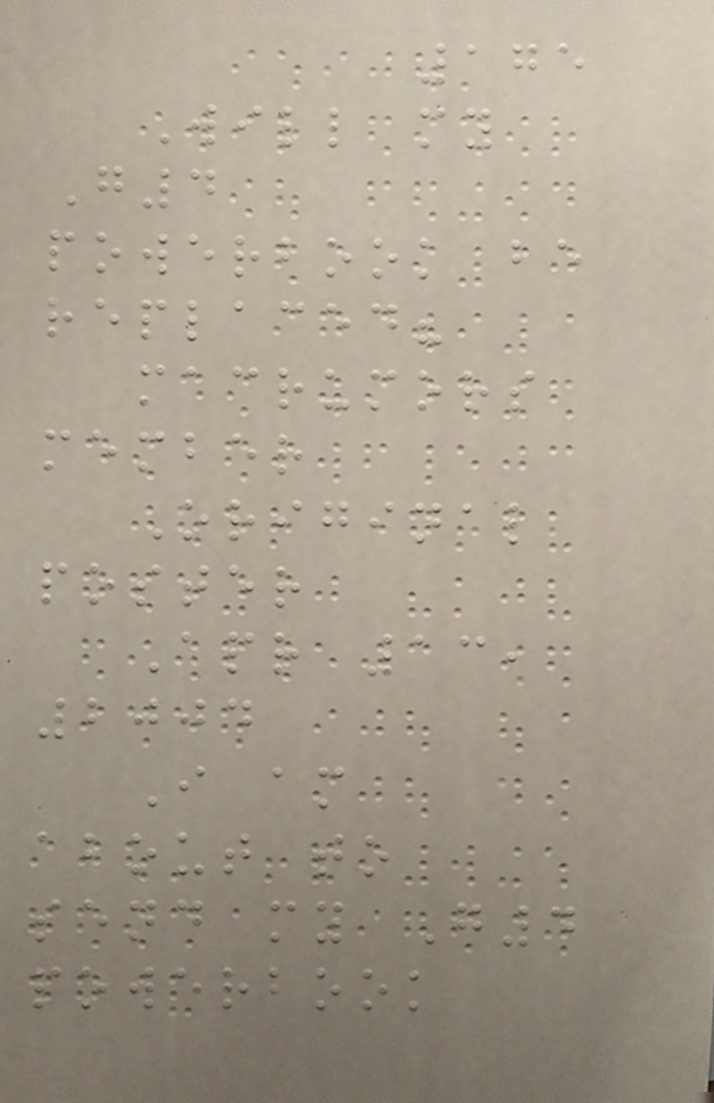175
Will my
G4
powerbook be
replaced?
macrumors
member
Original
poster
Apr 13,
2004
I am
about to
send my G4
powerbook
